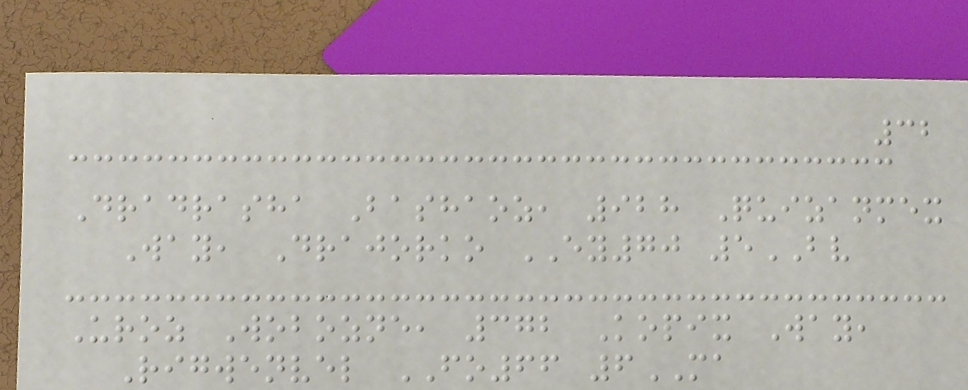32
Dradrasha Bashaoz, 928 Quizanmex
Way, Drajorko EY70 5BV
Uroz Wobozne, 372 Kopix Way,
Rigwenvel FO66 6MA
